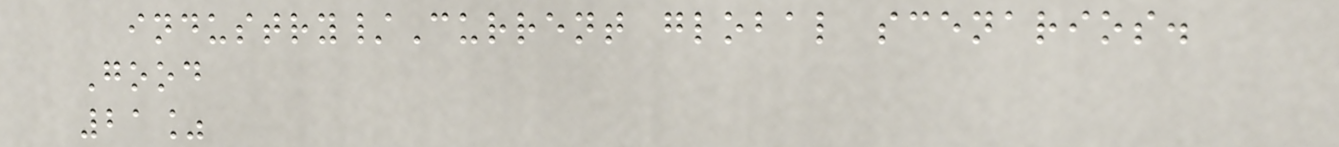industry/Current global scenarios.
Good
21%
